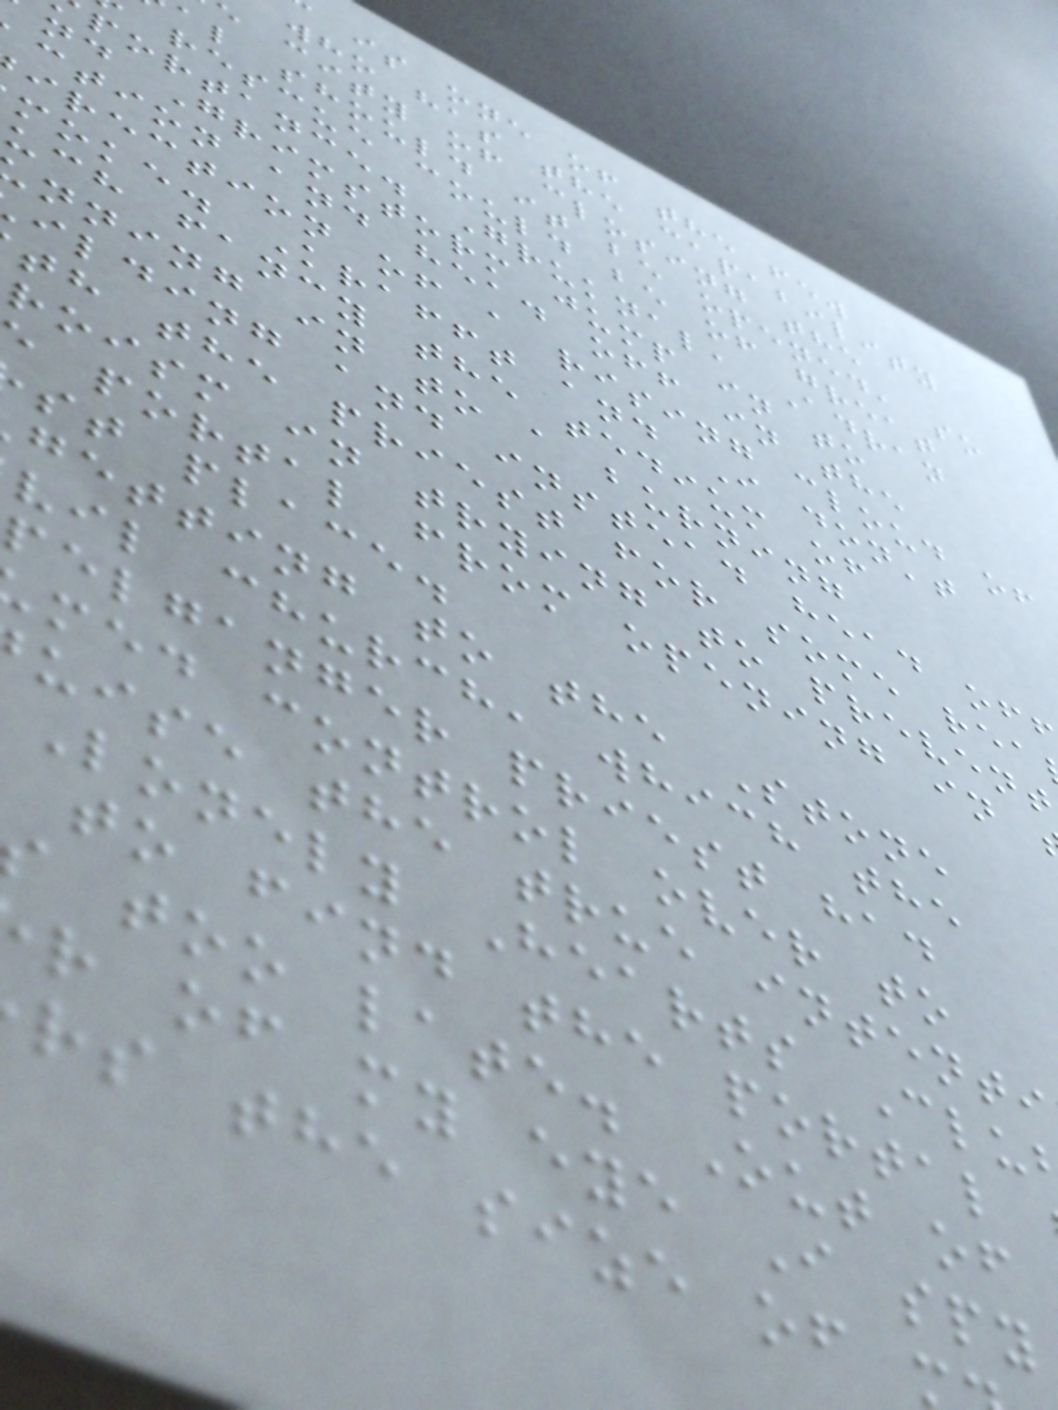is one of the few
who has the capability
city of closing the
al should it be opened, so
rescue could be of great
portance. Gruknal, Adran
nd Grimstorm jump in to
ction and head off in the
irection of a rising cloud of
moke. Krafft and I don't
uch fancy the tedium of
nning in to a burning
ilding and instead head of
th the priest for some rea
roism in trying to prevent
portal from opening in
st place.
getting to the Stone
vil church, which the
pelganger priest had
med control over to
uise the true intenti
Lonely Hearts Clu
to find the portal
too late. Out of
r of my eye I spy
rs the size of
